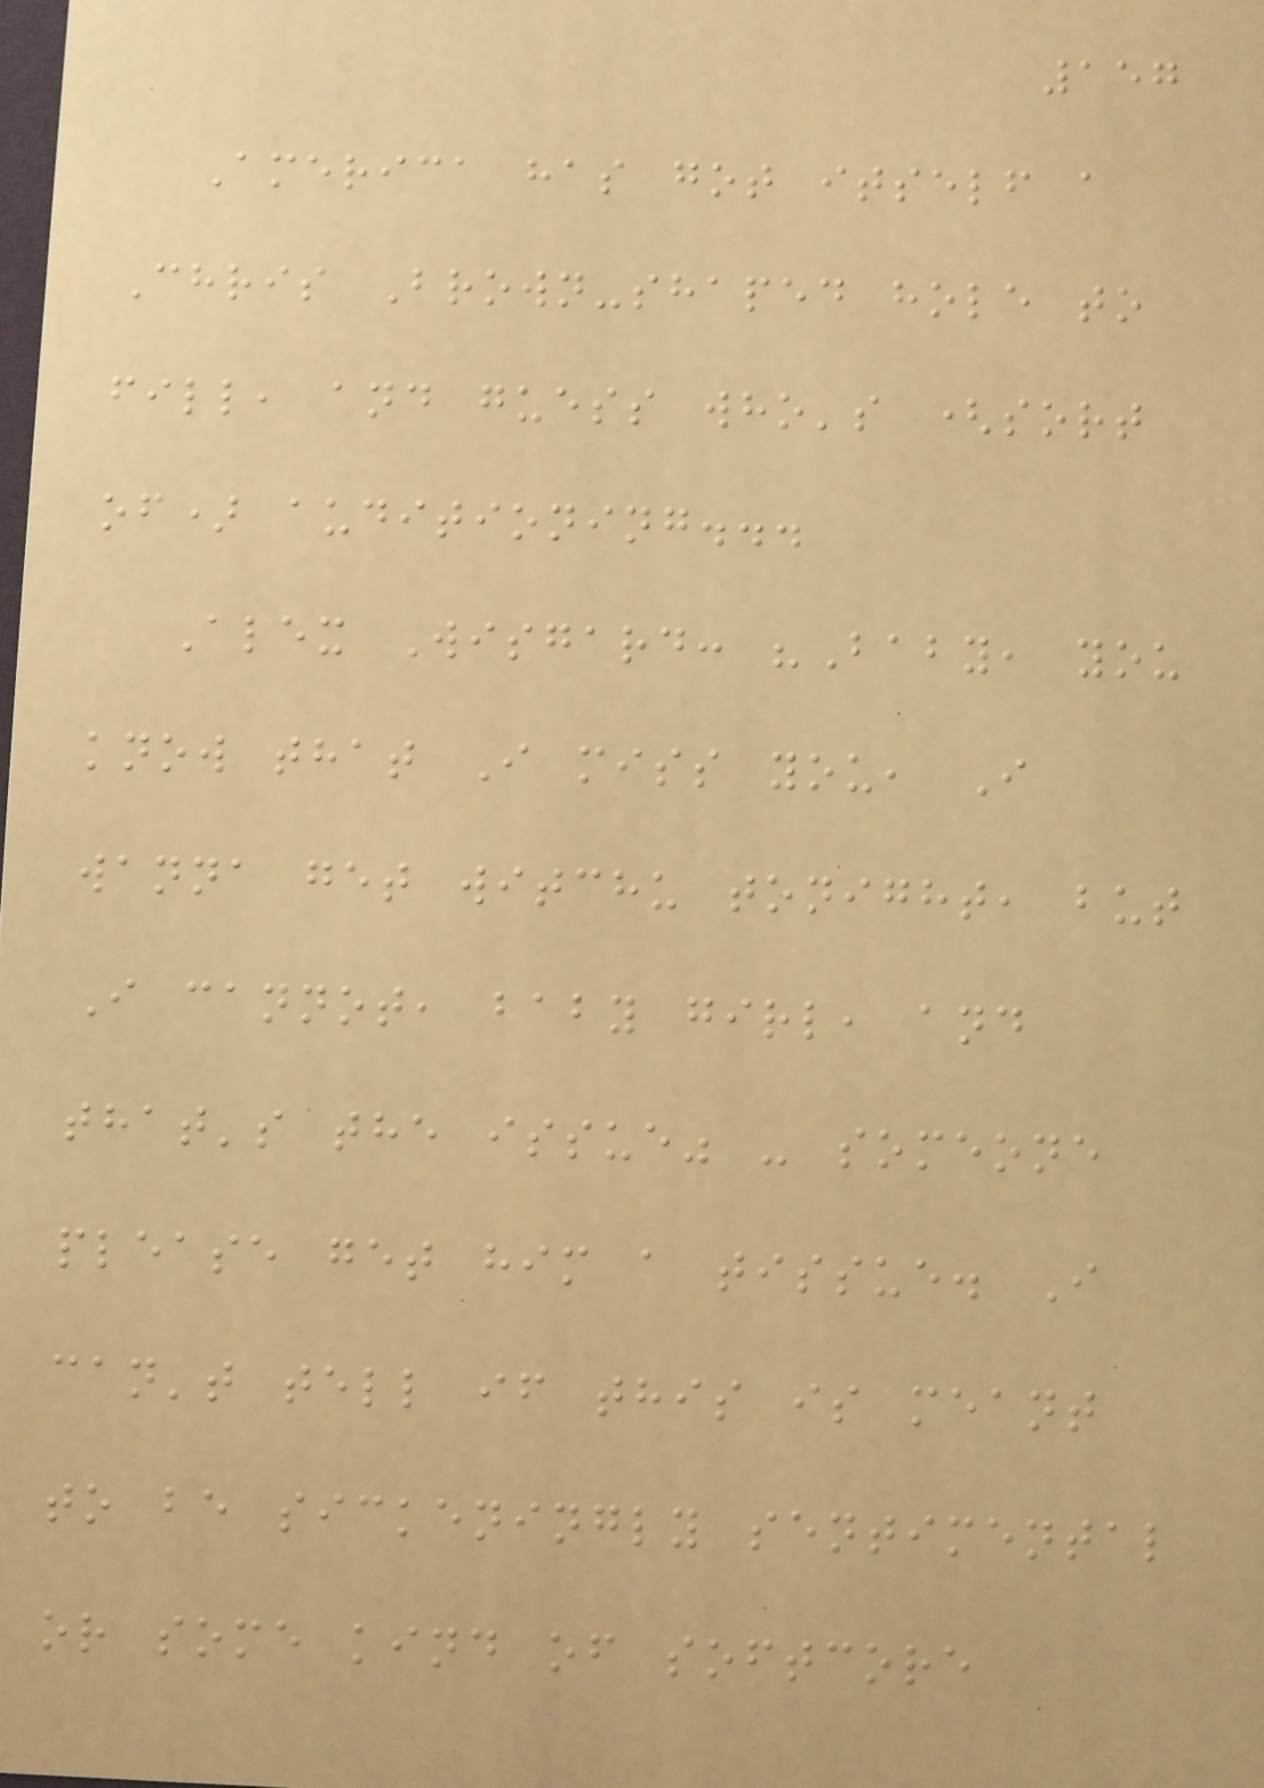157
America has got itself a
Chris Brown-shaped hole to
fill, and guess who's (sort
of) auditioning...
Alex Wisgard: "Baby, you
know that I miss you, I
wanna get witchu tonight, but
I cannot, baby girl, and
that's the issue" - someone
please get him a tissue. I
can't tell if this is meant
to be sickeningly sentimental
or some kind of softcore
